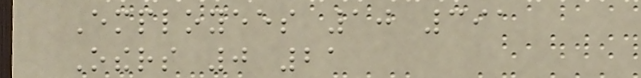Employees 10 391
Others 0 21
